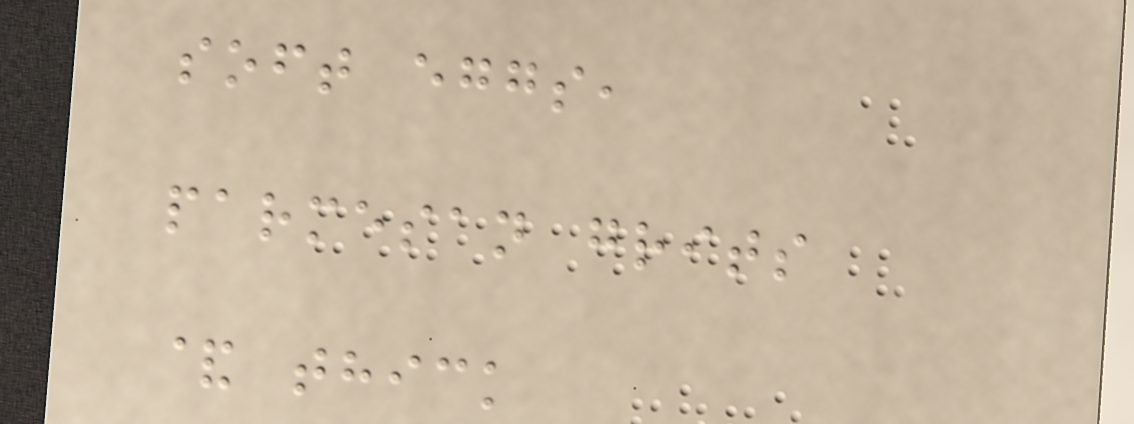soft eggs,
parmesan grits
& thick
